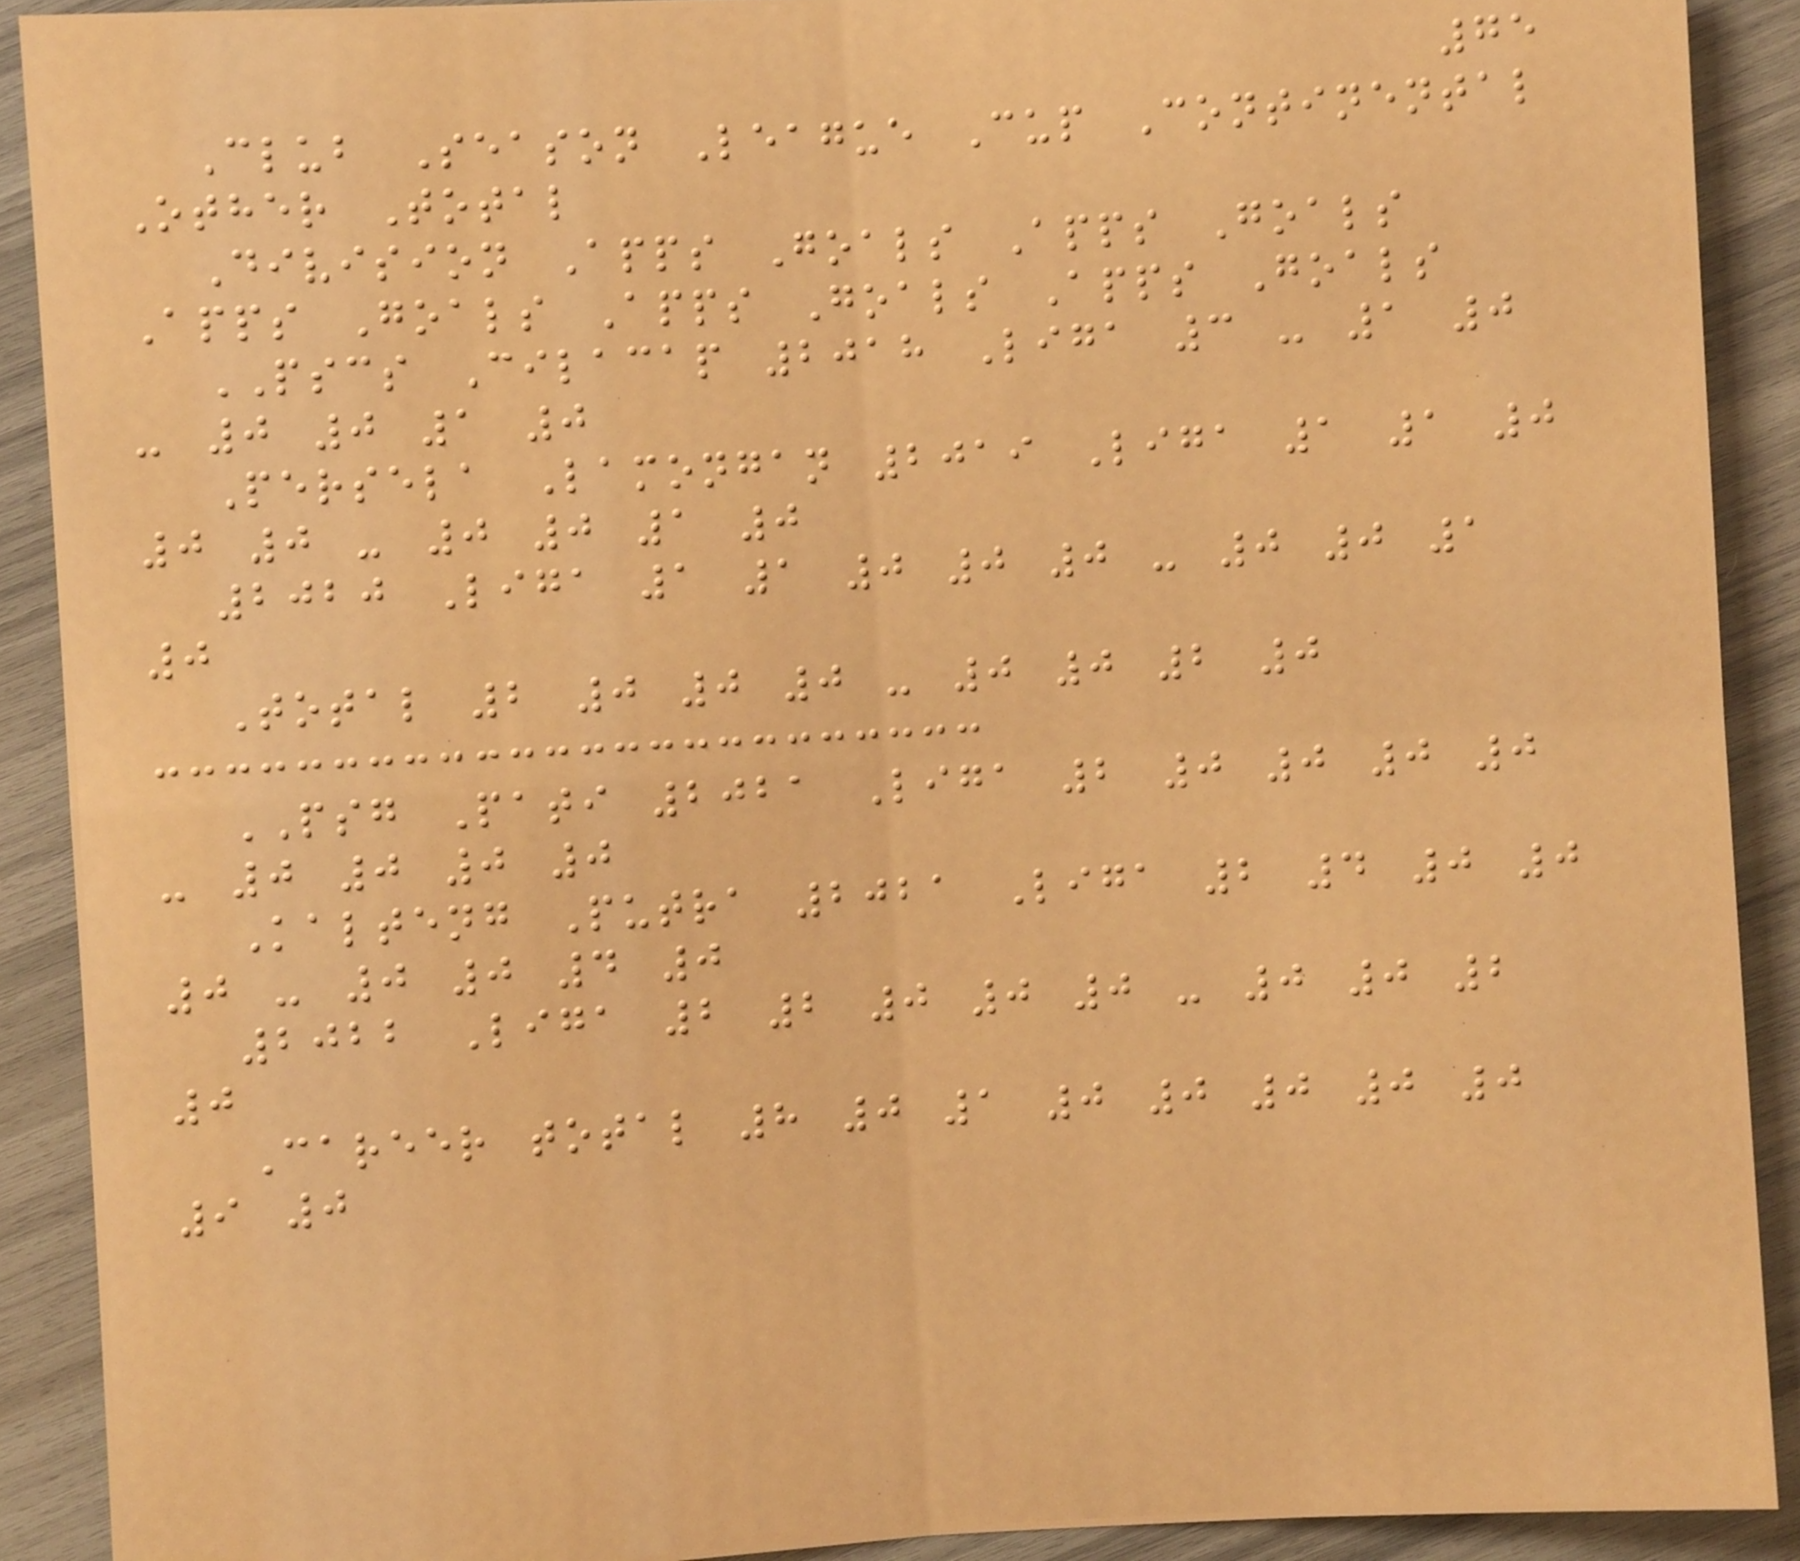75
Club Season League Cup Continental
Other Total
Division Apps Goals Apps Goals
Apps Goals Apps Goals Apps Goals
PSCS Cilacap 2018 Liga 3 - 1 0
- 0 0 1 0
Persela Lamongan 2019 Liga 1 1 0
0 0 - 0 0 1 0
2020 Liga 1 1 0 0 0 - 0 0 1
0
Total 2 0 0 0 - 0 0 2 0
PSG Pati 2021 Liga 2 0 0 0 0
- 0 0 0 0
Kalteng Putra 2021 Liga 2 4 0 0
0 - 0 0 4 0
2022 Liga 2 2 0 0 0 - 0 0 2
0
Career total 8 0 1 0 0 0 0 0
9 0
